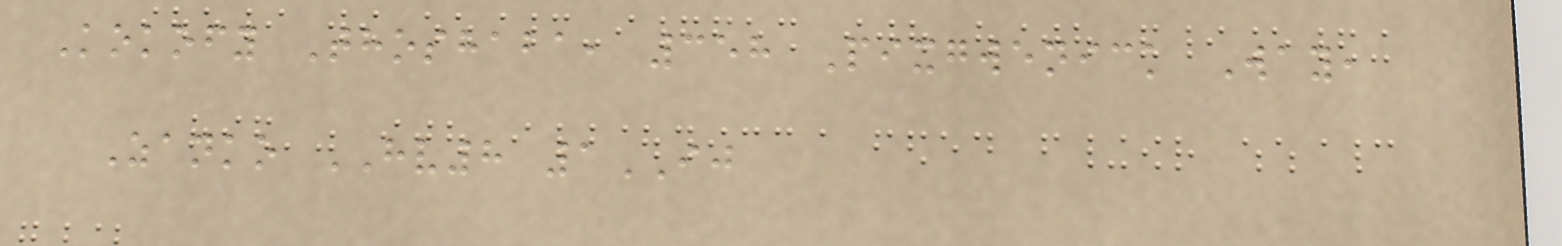Kokofy Thoshaba, 358 Pixgwenick Way,
Zanko HV8 1IJ
